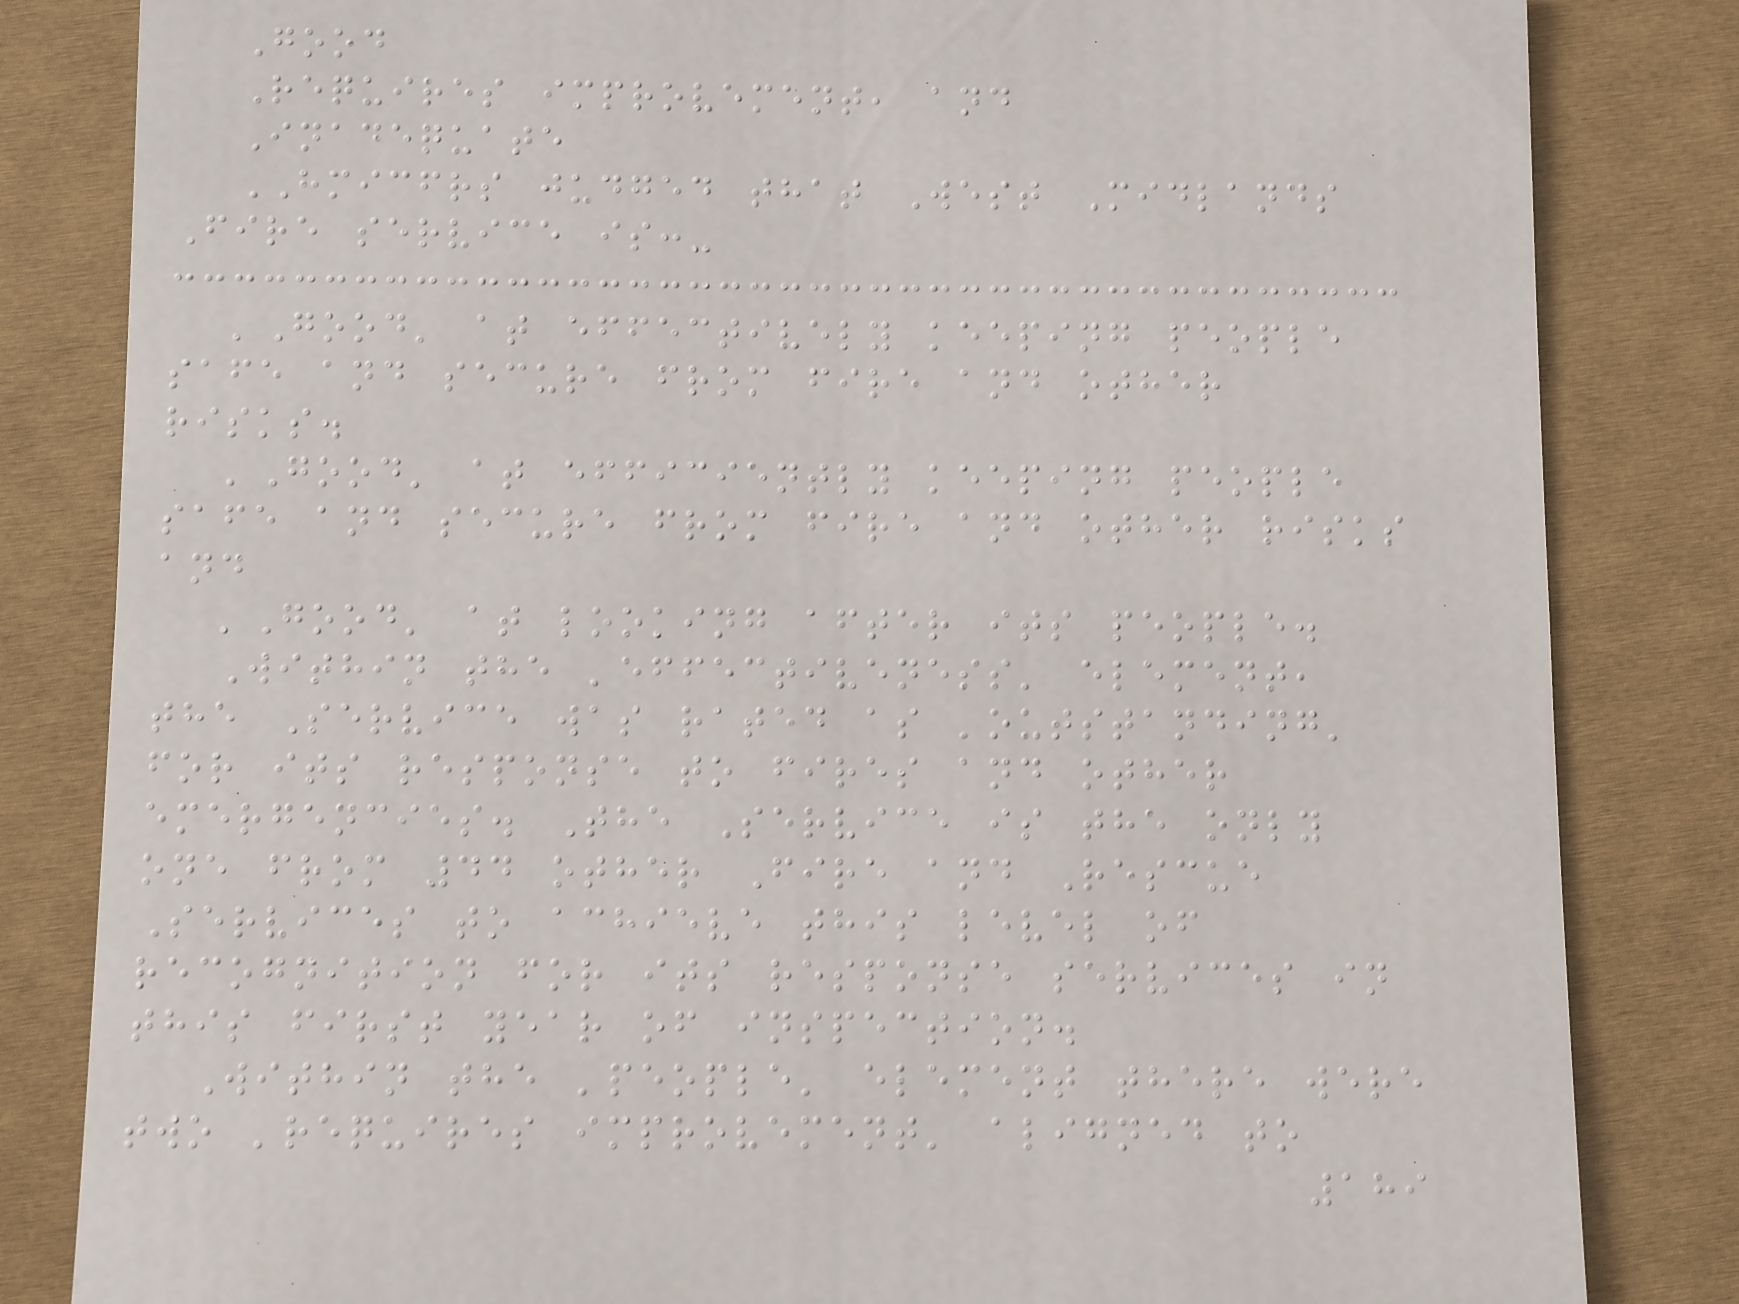Good
Requires improvement, and
Inadequate
HMICFRS judged that West Midlands
Fire service is:-
'Good' at effectively keeping people
safe and secure from fire and other
risks.
'Good' at efficiently keeping people
safe and secure from fire and other risks
and
'Good' at looking after its people.
Within the 'effectiveness' element,
the Service was rated as 'outstanding'
for its response to fires and other
emergencies. The Service is the only
one from 44 other Fire and Rescue
Services to achieve this level of
recognition for its response services in
this first year of inspection.
Within the 'people' element there were
two 'requires improvement' aligned to
189
